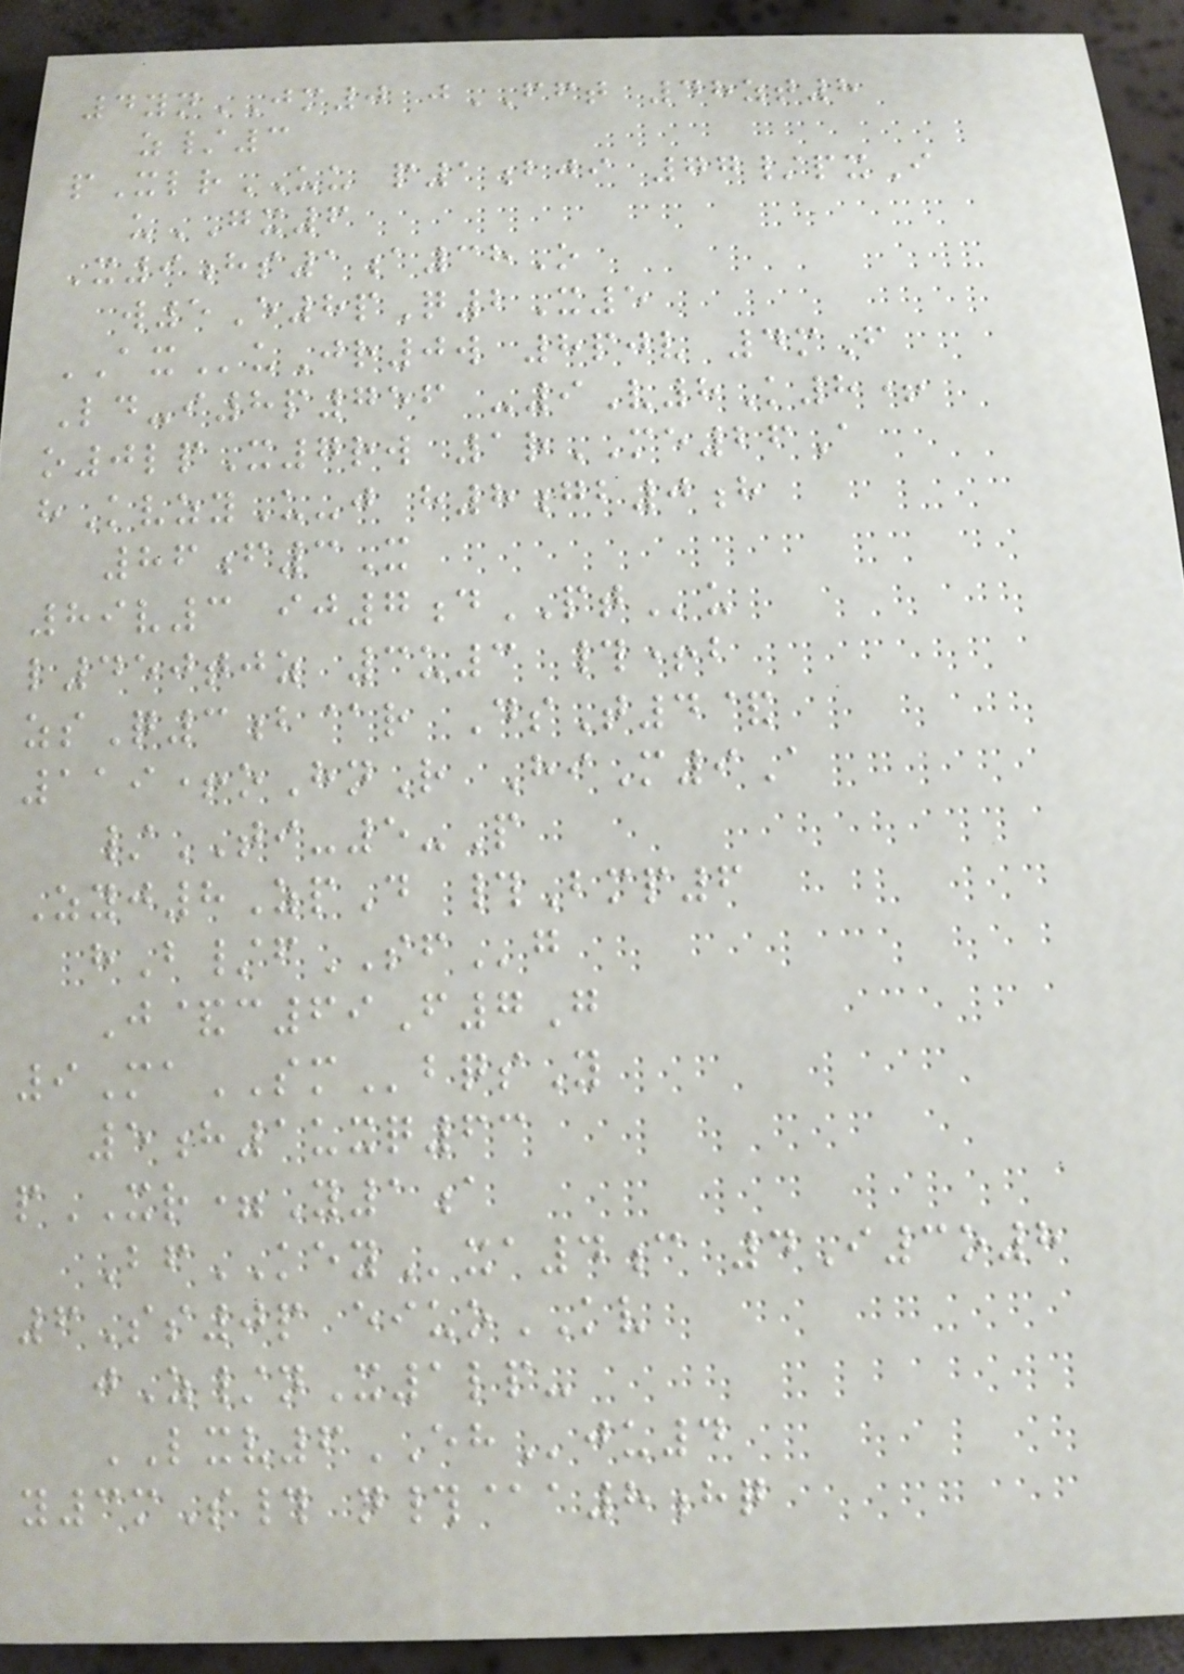4ynJM0 jFFT 48zt8
z/3
pXlrUU p1bji 77/pxI
uGX6
X9hs1a38O
w5E8pQ2X5
AXuJr0w 8pjv 4mF
Ld-i8p756 -9V8K8+
o0lpX7rw 1rME26A
hKvzyU-j h8gb0h
86f3X
89v3 ij7dPTu
l450tjz 3u3 #+b
zsQ3b@r DsT4&
119+oHnR HiM9A
/TI-5-P
Zyj8ZpD #Bmp6
hB/fSFg
J&c69F7G
9MaSMbqsY
5h1uxq63
pXR=Y1a
BfKEYxa4c 4I3o8
6Ss0p eiuoKV
jZ/nX1lp-
LXV6EHju4
y3mS# n#@a8hq
